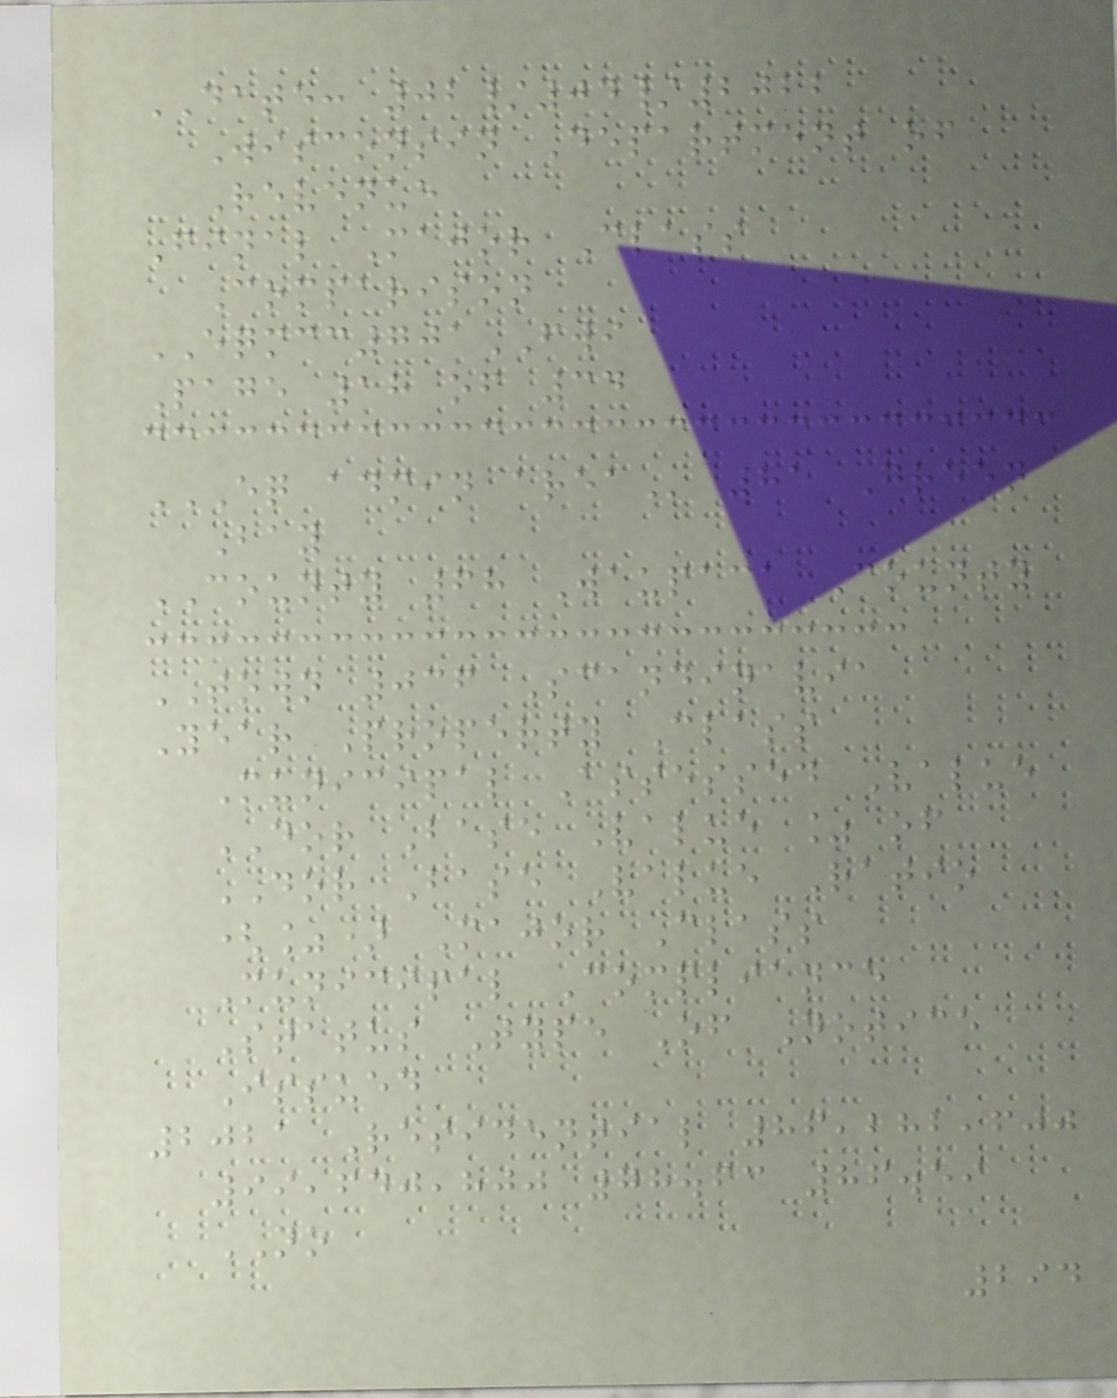DATE: 02/04/2022
Wisconsin Department of
Revenue
Final Major Class
Comparison
EQMCC701FWI
Page 18 of 34
EQ ADMIN AREA 81 Green
Bay
COUNTY 68 Waupaca County
TOWN 036 Scandinavia
Year Property Class
Municipal Assessed Value
DOR Base Value % of
DOR Base Value Ratio
(%) Major Class
Municipal Compliance
Status Type Of Notice
Issued
2021 Residential 86,282,600
99,640,800 78.63 86.59
NO
294
